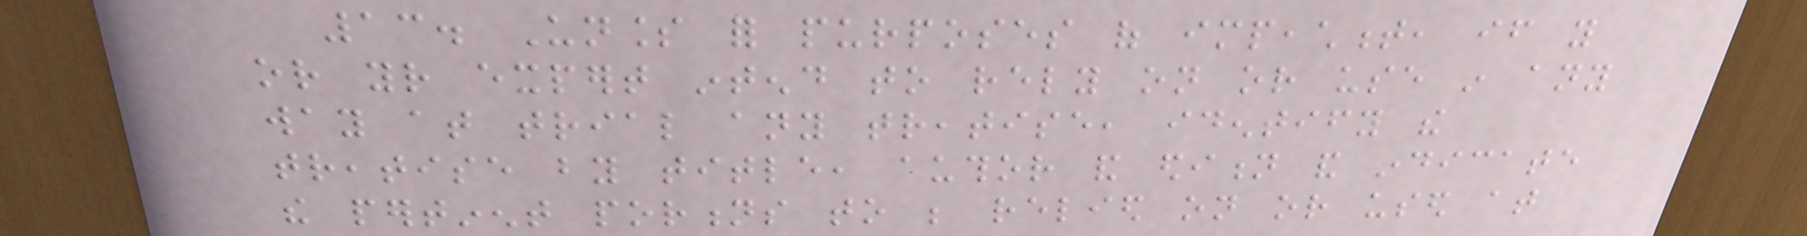13. Unless for purposes of impeachment, if you
or your expert intend to rely on or use in any
way at trial any treatise, identify the
treatise by title, author and edition and indicate
the pertinent portions to be relied on or used at
